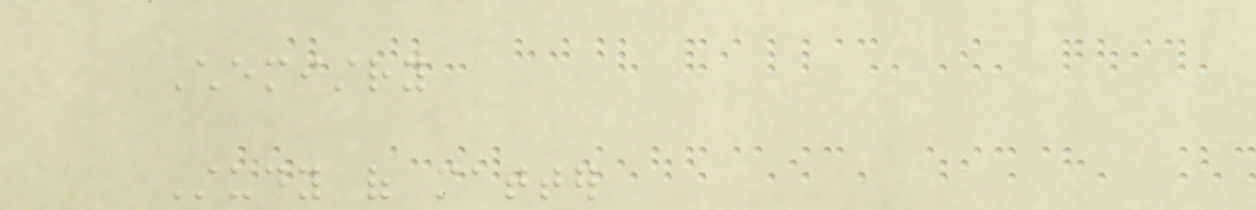Chemistry
Study of matter
